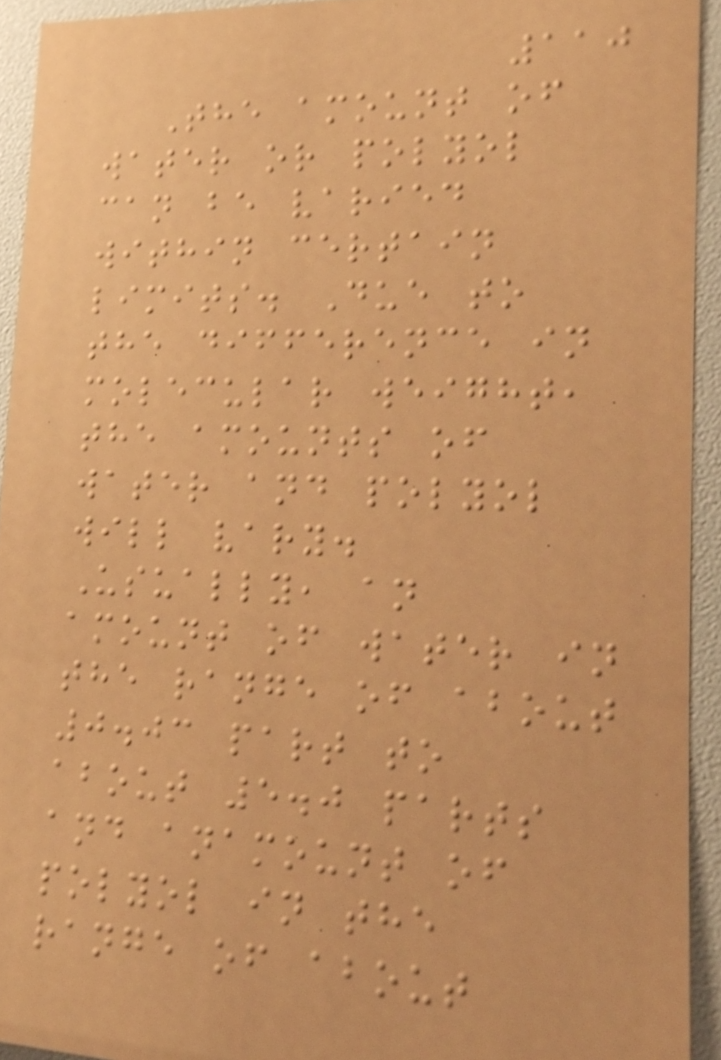110
The amount of
water or polyol
can be varied
within certain
limits. Due to
the difference in
molecular weight,
the amounts of
water and polyol
will vary.
Usually, an
amount of water in
the range of about
0.03 part to
about 5.0 parts
and anamount of
polyol in the
range of about
